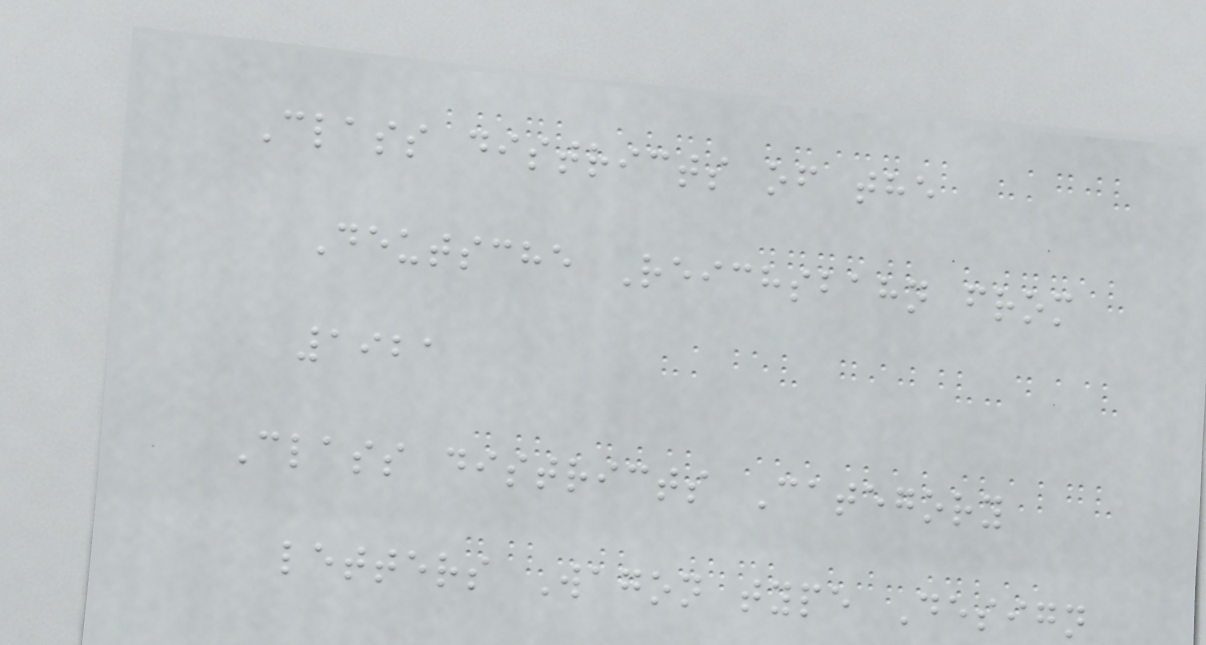Class districts of the
Deutsche Reichsbahn from
1921
Class districts Category
letters Wagon type Design
